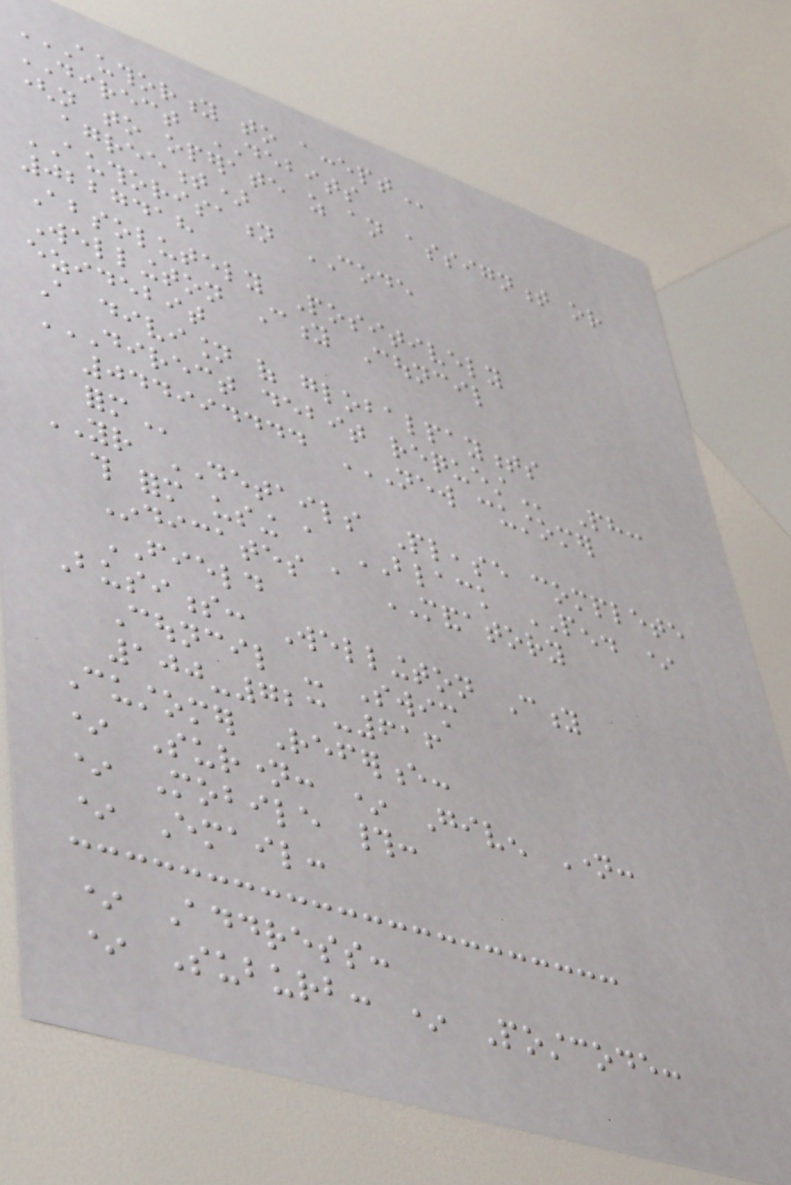AUTHORITY TO ACCEPT
DIRECT DEBITS
(not to operate as an assignment or
agreement)
AUTHORISATION CODE
0227418
Absolutely Positively
Wellington City Council
ezidebit
A division of globalpayments
DIRECT DEBIT REQUEST Ph:
044994444 NEW CUSTOMER
FORM
YOUR DETAILS Please complete
this form using a BLACK PEN. *
Indicates a MANDATORY
FIELD
Business: Wellington City
Council - Swim
100-723-616
Customer Reference:
* Surname: * Given Name:
* Mobile #:
* Email:
* Address:
* Suburb: * Postcode:
